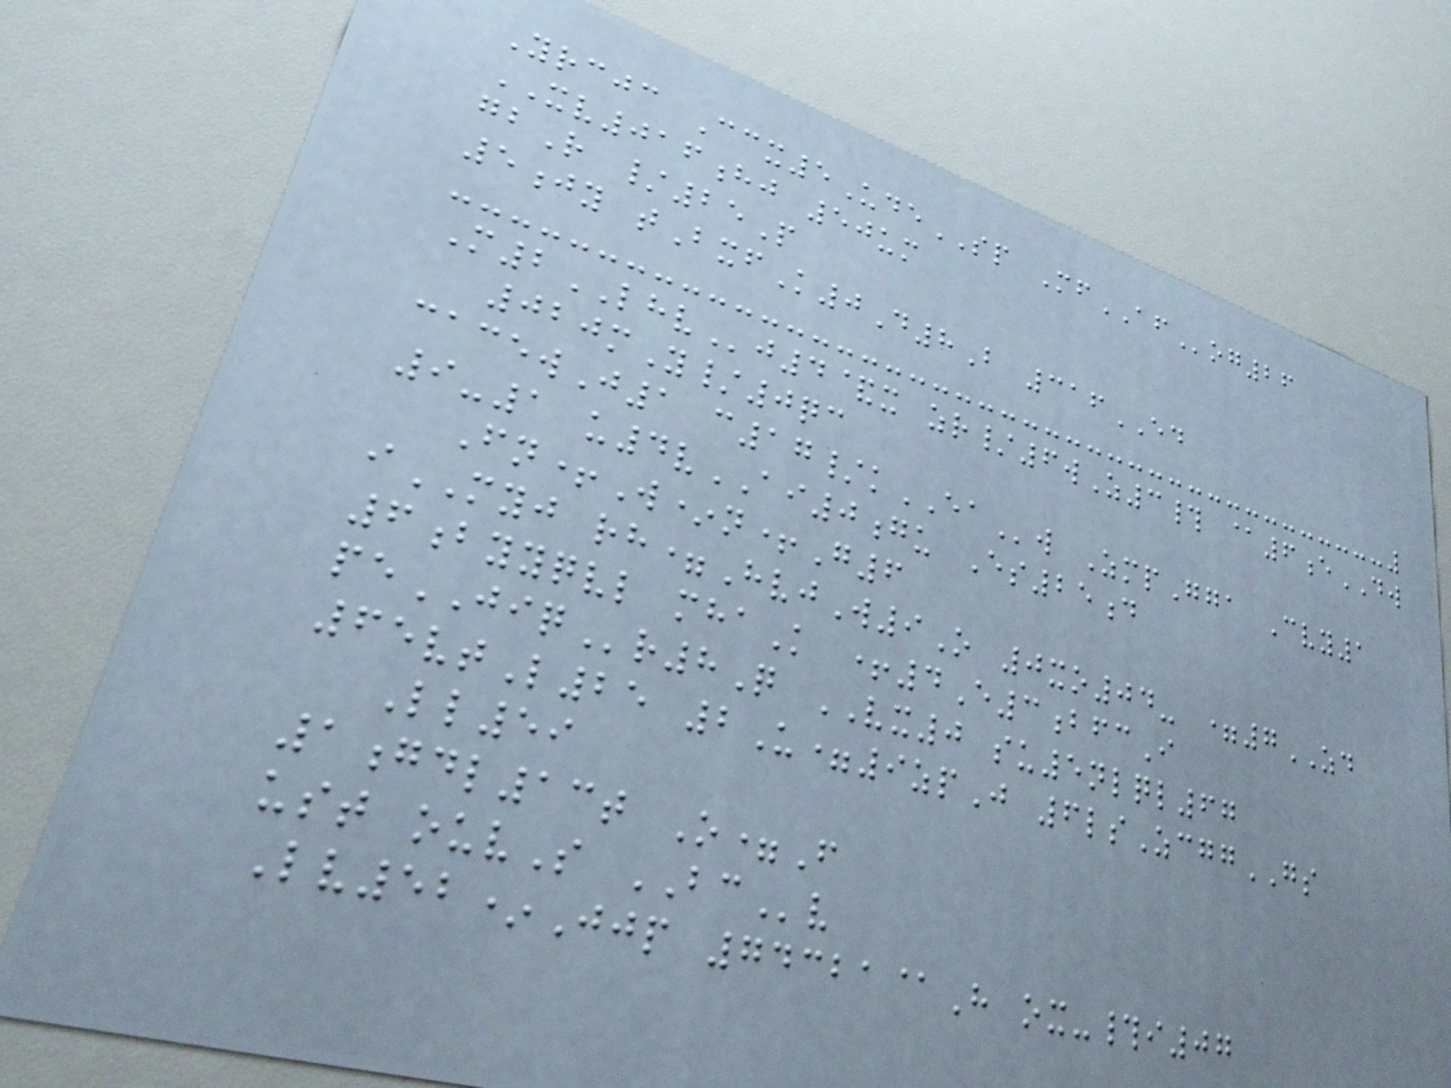Yrcjc Ccx5UdeSP MfAFog26
XV016hj 50um
gbR /25P
5jy tBxfK0D8B 316ED
M2LHVj4&x zr/6wZ3# @6eDW
020mY/0qc
cacewJ1 c17/kEAw ZmpGga Cvy1
9-1 u4vAI0gu Es25d
Fn+W*n+G6
iMYJ rh=HvjW9O 0xo04- =7ZD
6byyqvl mhaK +4E3bfcI
peJIQr8Q VX0 su5nlql67
65vtL25 2U=9zpJ 6lsZcggGS
Ll59
1gdl13t O=F
ust ouvS BCv
Lv52*Jjp 74321@H ox-#i07
